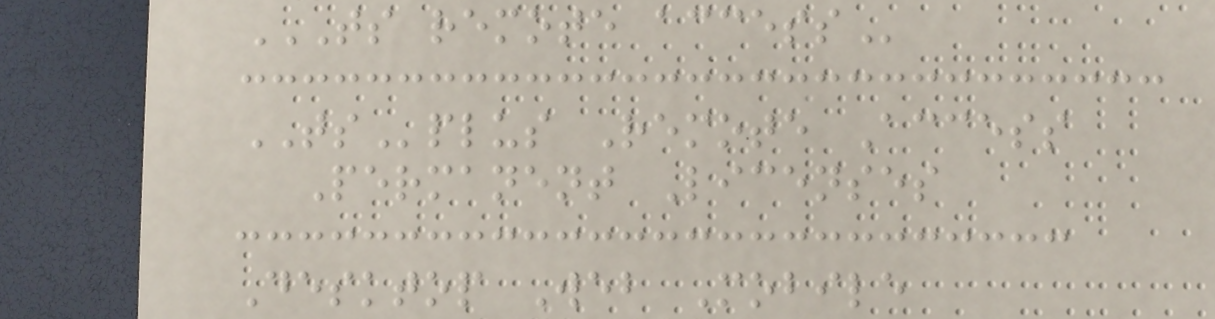TS REMOTE ACCESS
TSplus Remote Access
Permanent Licenses
Desktop Web Mobile
